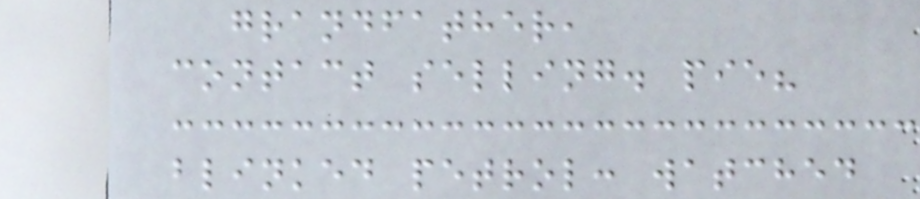grandfather,
contact selling. pie?
blinked petrol: watched
